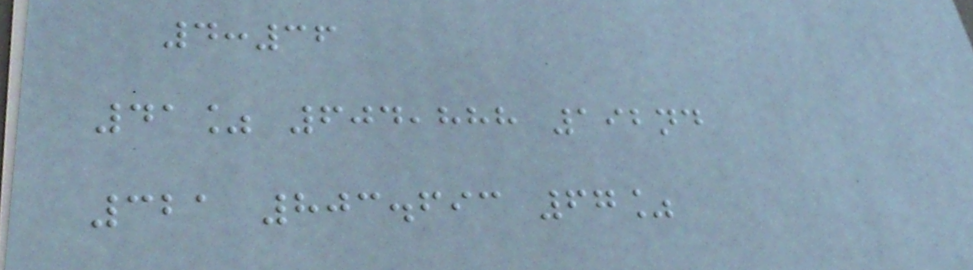4:36
41% 604,888 192nd
321 803.693 67%
